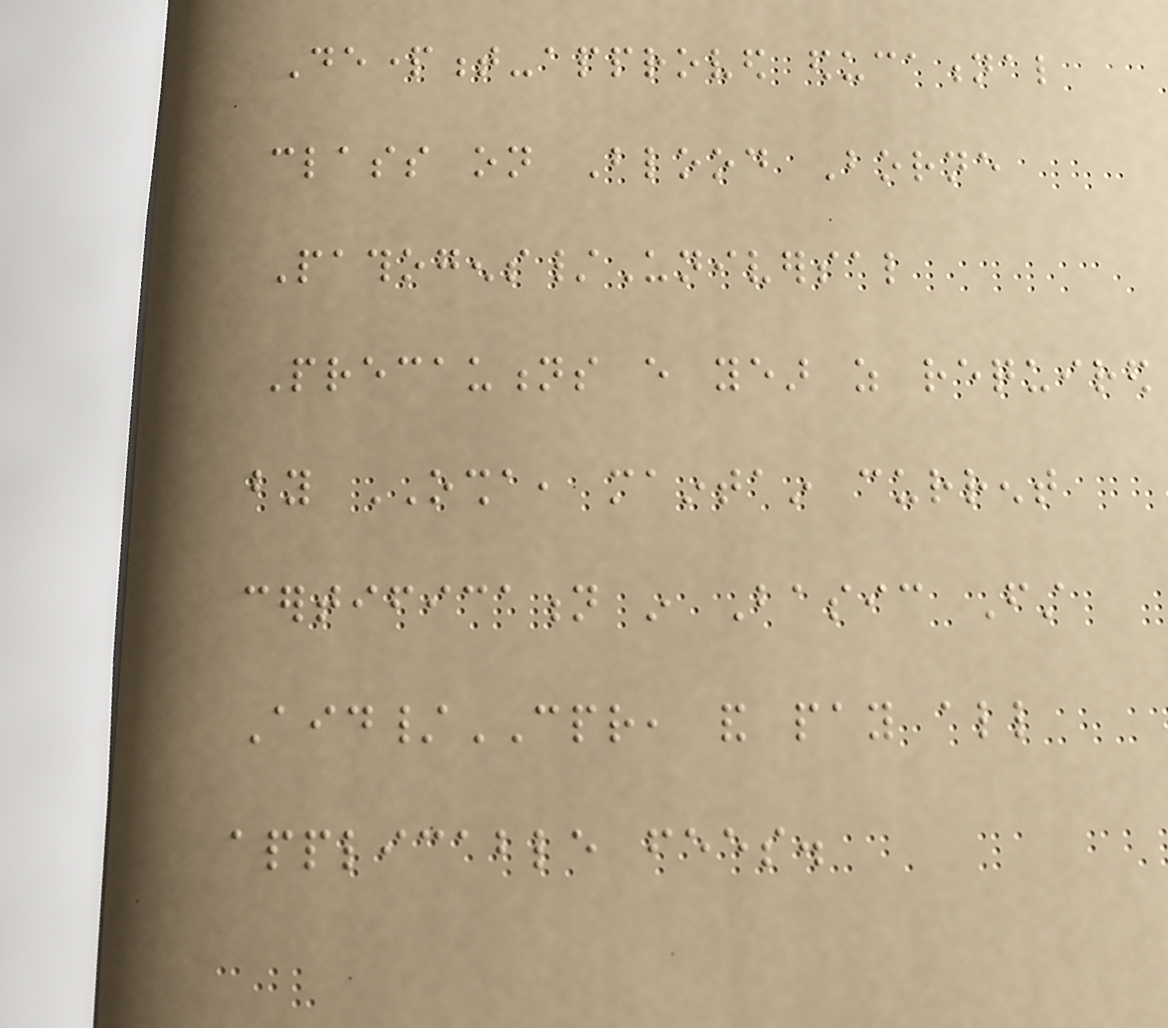Department-approved educational
class on Blood Borne
Pathogens/Universal
Precautions every year as required
by OSHA, maintain current
certification in Basic First
Aid/CPR, and pay all
applicable fees.
